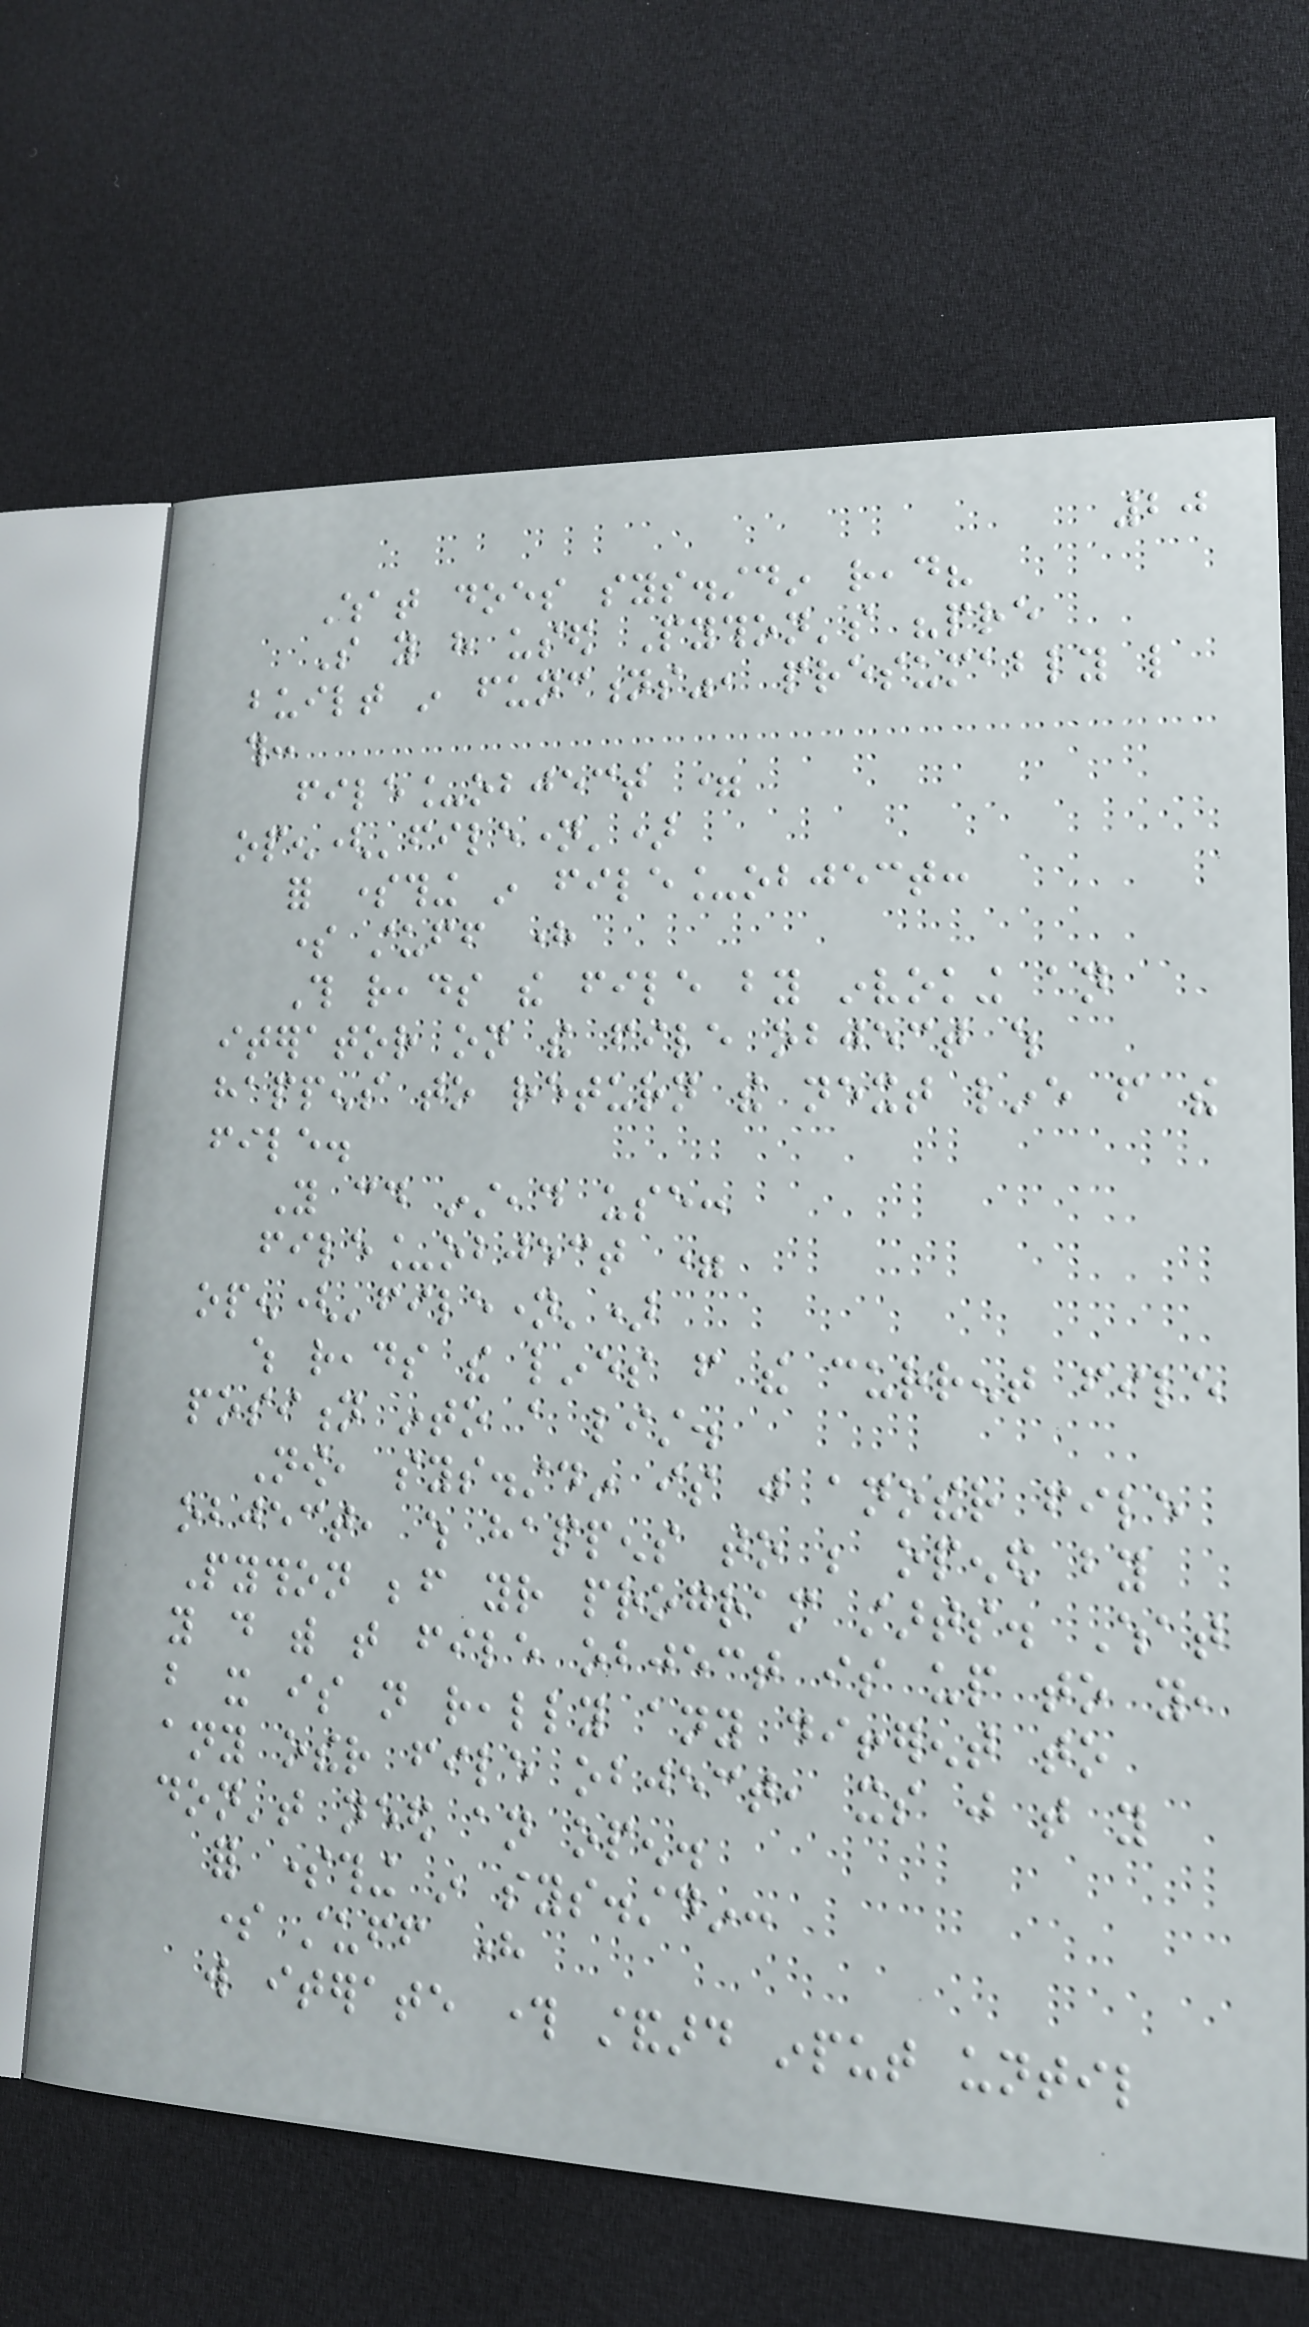20
What does sys.stdin read?
So you have used Python's "pre
built in functions", presumably like
this:
file_object =
open('filename')
for something in file_object:
some stuff here
This reads the file by invoking an
iterator on the file object which
happens to return the next line from the
file.
You could instead use:
file_object =
open('filename')
which reads the lines from the current file
position into a list.
Now, sys.stdin is just another file
object, which happens to be opened by
Python before your program starts. What
you do with that file object is up to you,
but it is not really any different to
any other file object, its just that you
don't need an open.
for something in sys.stdin:
some stuff here
will iterate through standard input until
